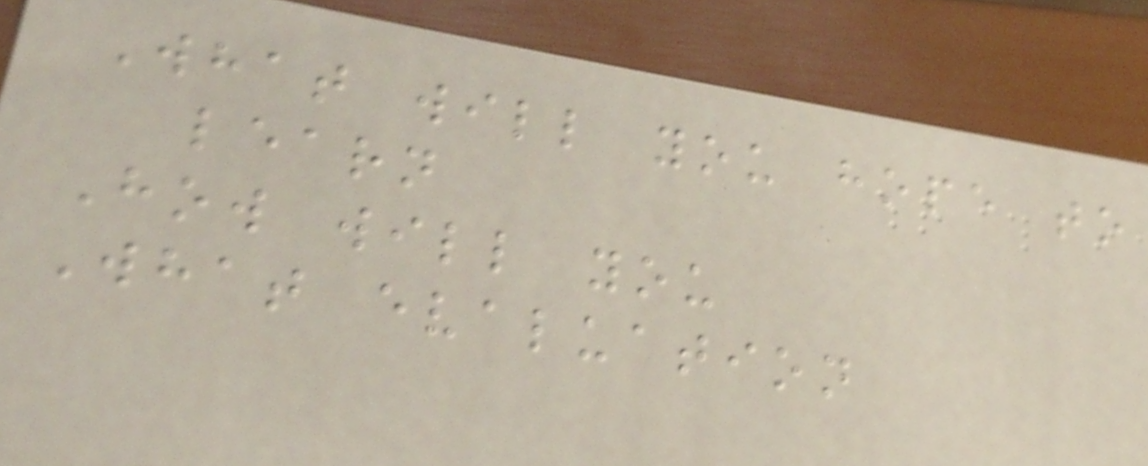What will you hope to
learn
How will you
What evaluation
